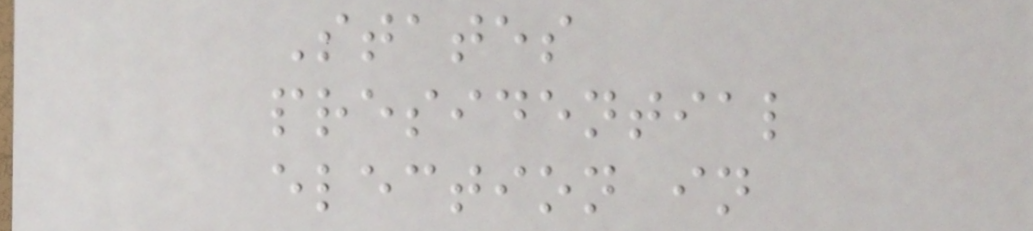States
presidential
election in
